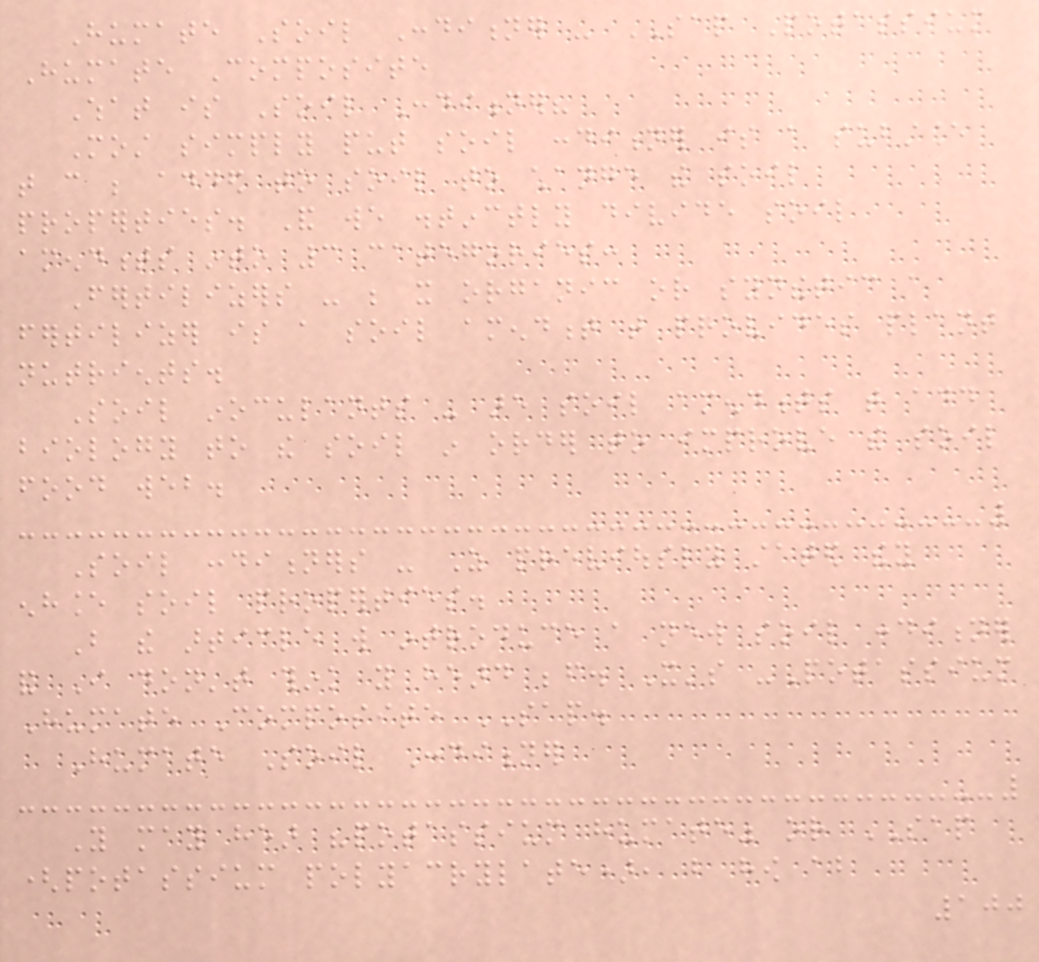Humate Soil Conditioner - SAP Potassium
Humate Composite
What is Soil Conditioner?
Most simply put soil conditioner is a substance
that can be added to soil to change the soil
properties. And we distinctly divide soil
amendments into 3 categories:
Fertilizers - be it organic or synthetic a
fertilizer is a soil amendment that provides plant
nutrients.
Soil inoculants - are soil amendments that add
biology to the soil in order to improve the soil
food web.
Soil conditioners - As previously stated they
enhance soil properties.
But the article will introduce a new soil conditioner
and I don't think you heard before. It's -Potassium
Humate Composite SAP.
Humate Soil Conditioner
You may hear "potassium humate" or SAP
(potassium polyacrylate), but how about
100
